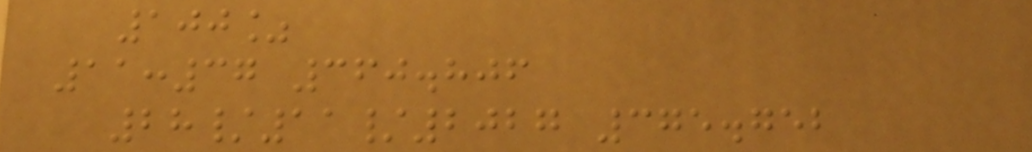100%
11:37 360.806
28/11/2027 375.752
